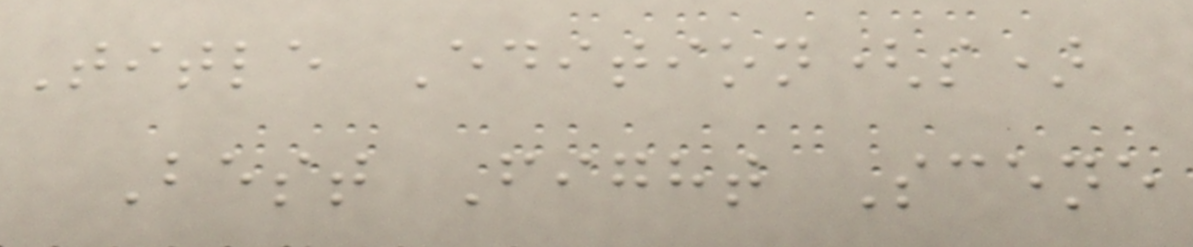Title Edition(s)
Best Fight Scene
